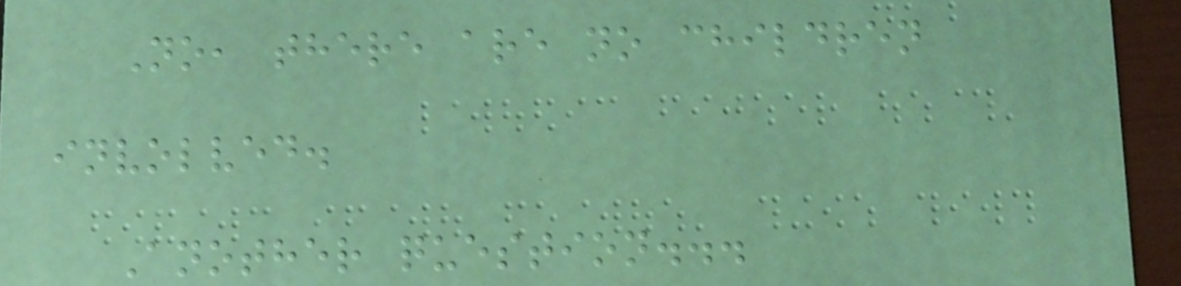No, there are no children
involved.
Another question...
